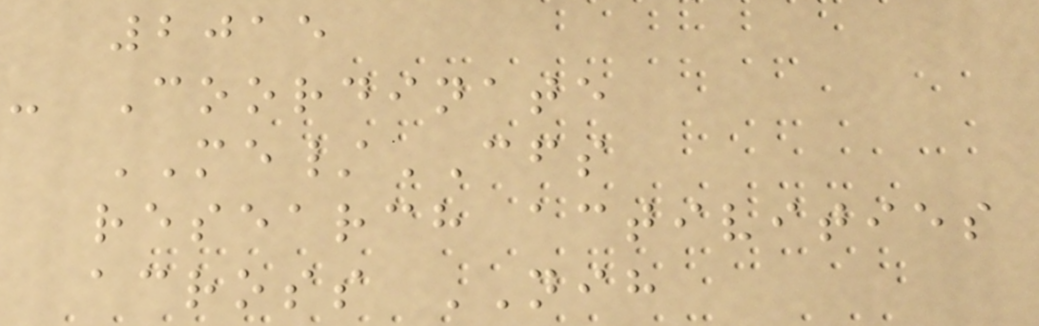2015
- Coordinate
ME/CFS
research activities
across NIH
